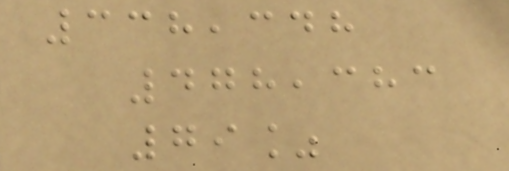338,348
478,383
79%
